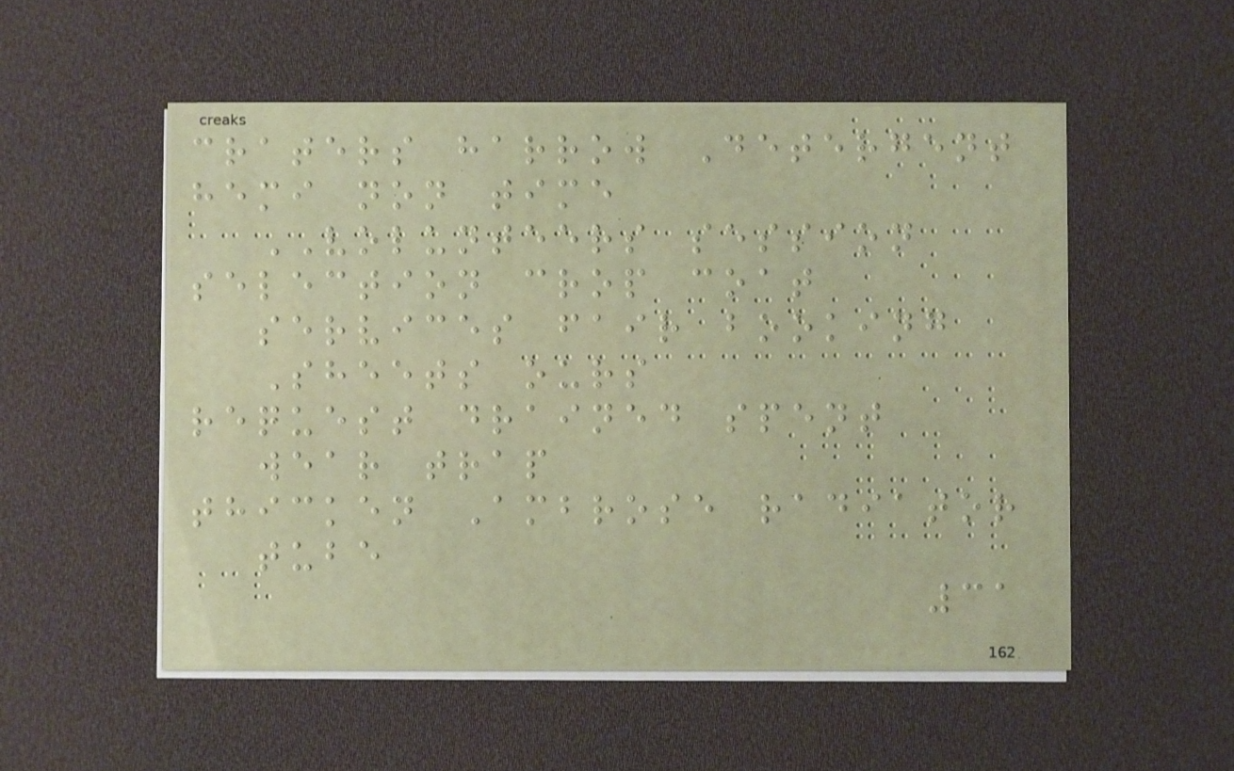craters harrow Detergent
hemi non time
VOLUNTEERS session
selection crop coat
services fair booking
Sheets ours
request drained spent
wear trap
thicken Ambrose radiator
tube
31
